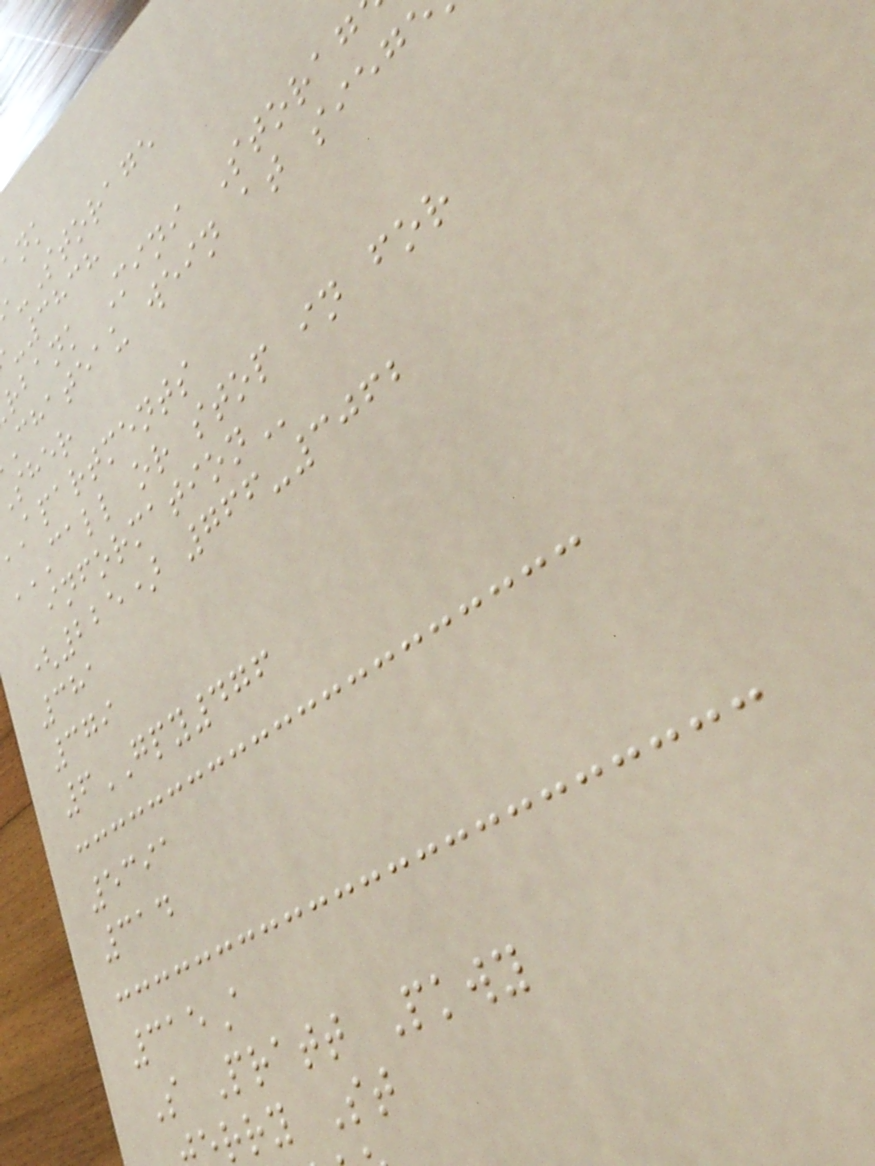-Storage
-3838
rbank Mini Storag
chateau wein at
sher
apartments
CALL OR STOP IN FOR
(225) 766-3062
381
379
6GPY476
5391
314
315A
S Pratt Pkwy
rry St
